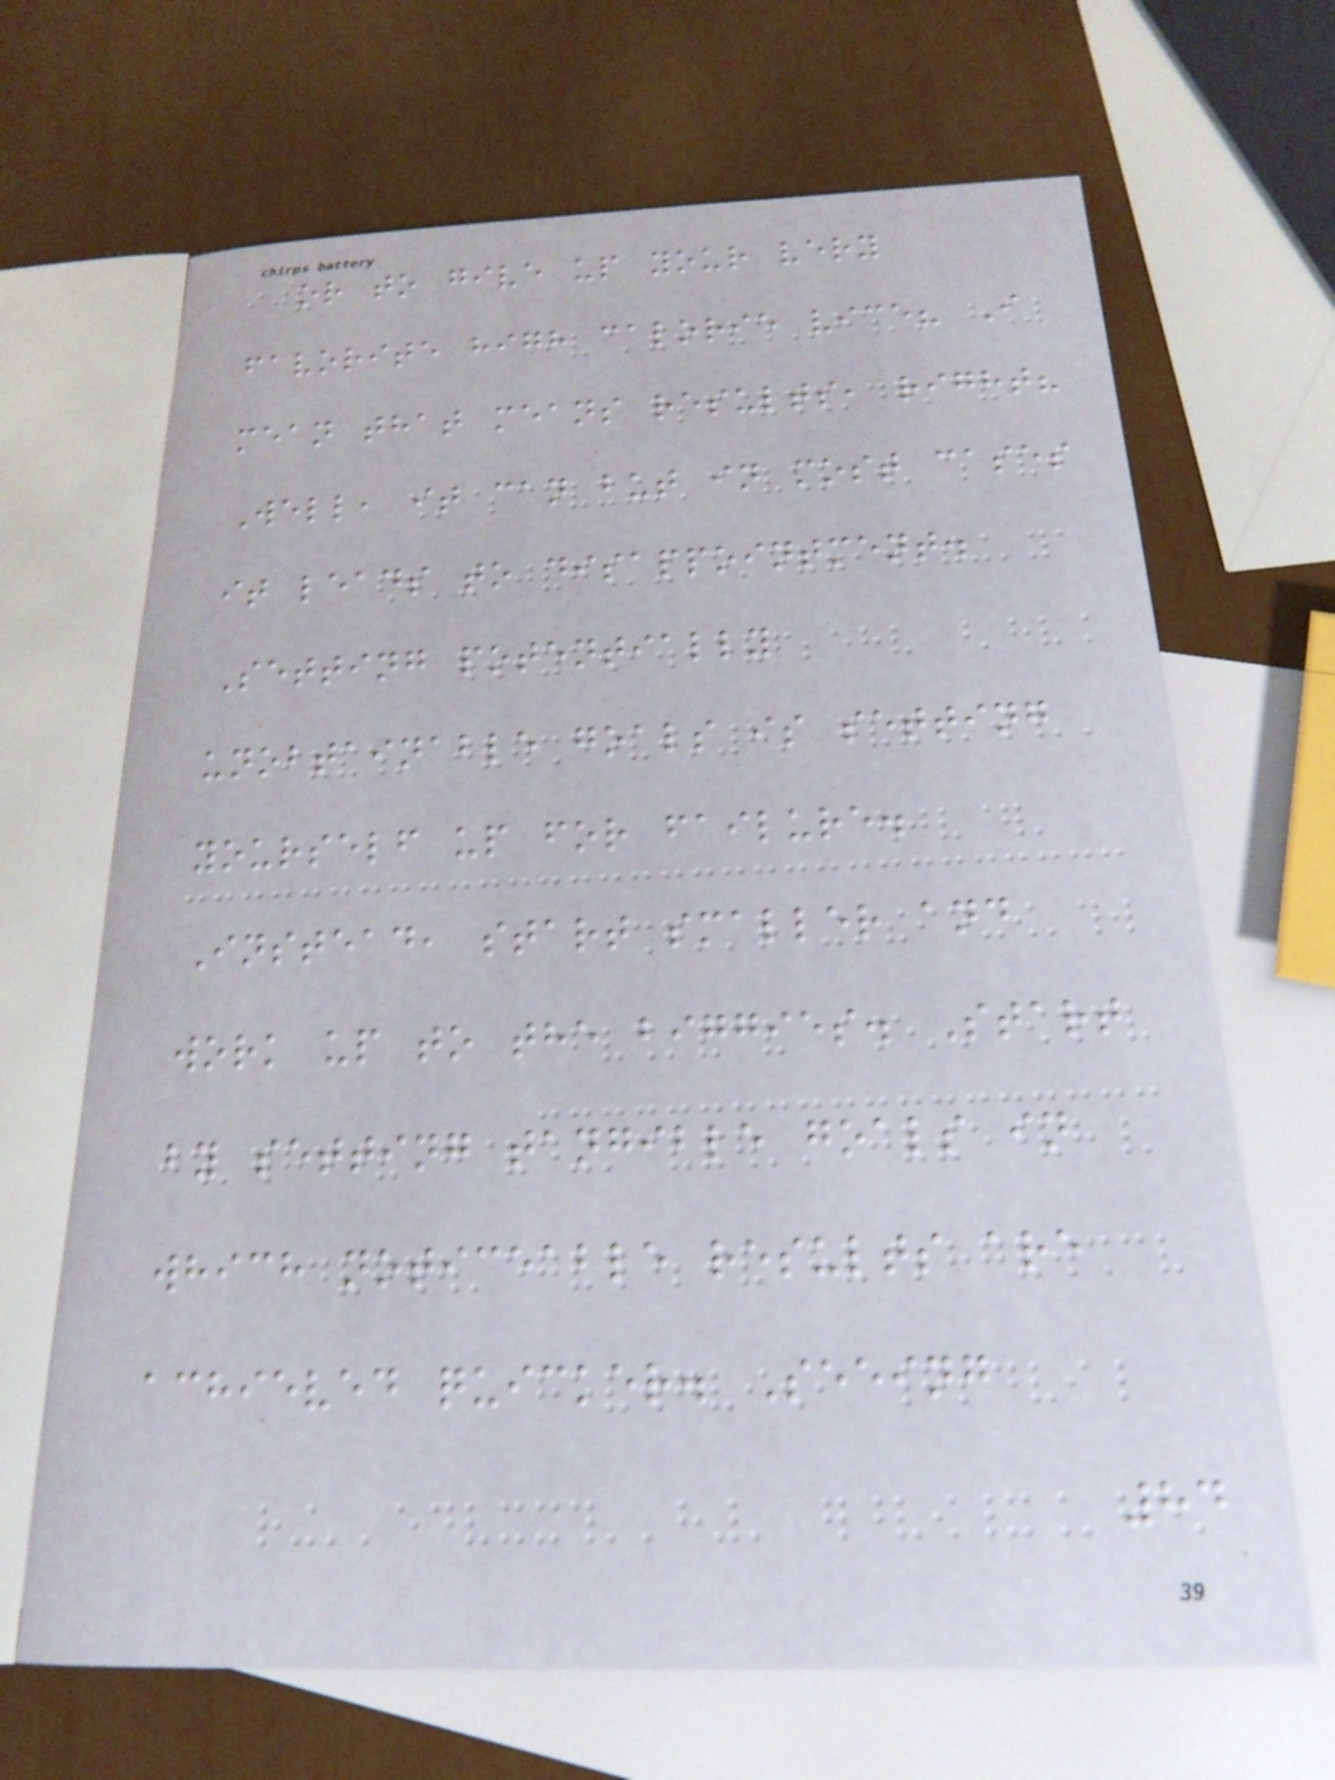or to give up your very
favorite high calorie vice? I
mean that means results, right?
Well, it can but in most cases
it leads to disappointment.
Setting potentially
unobtainable goals is setting
yourself up for failure.
Instead, start smaller and
work up to the biggies. Start
by setting tangible goals in
which noticeable results are
achieved quicker. Seeing
84
